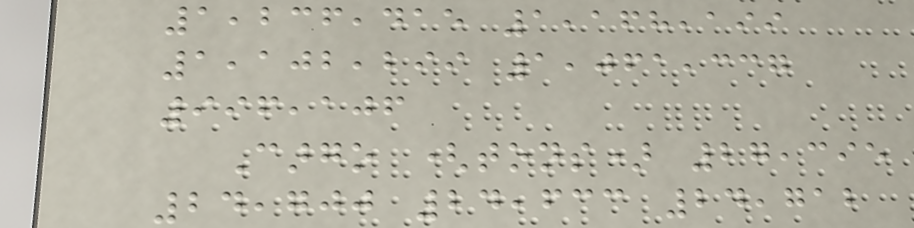1,236,415 1,168,199
1,102,299 1,061,337
996,106
Cargo (tons) 27,395
24,700 24,633 24,712
